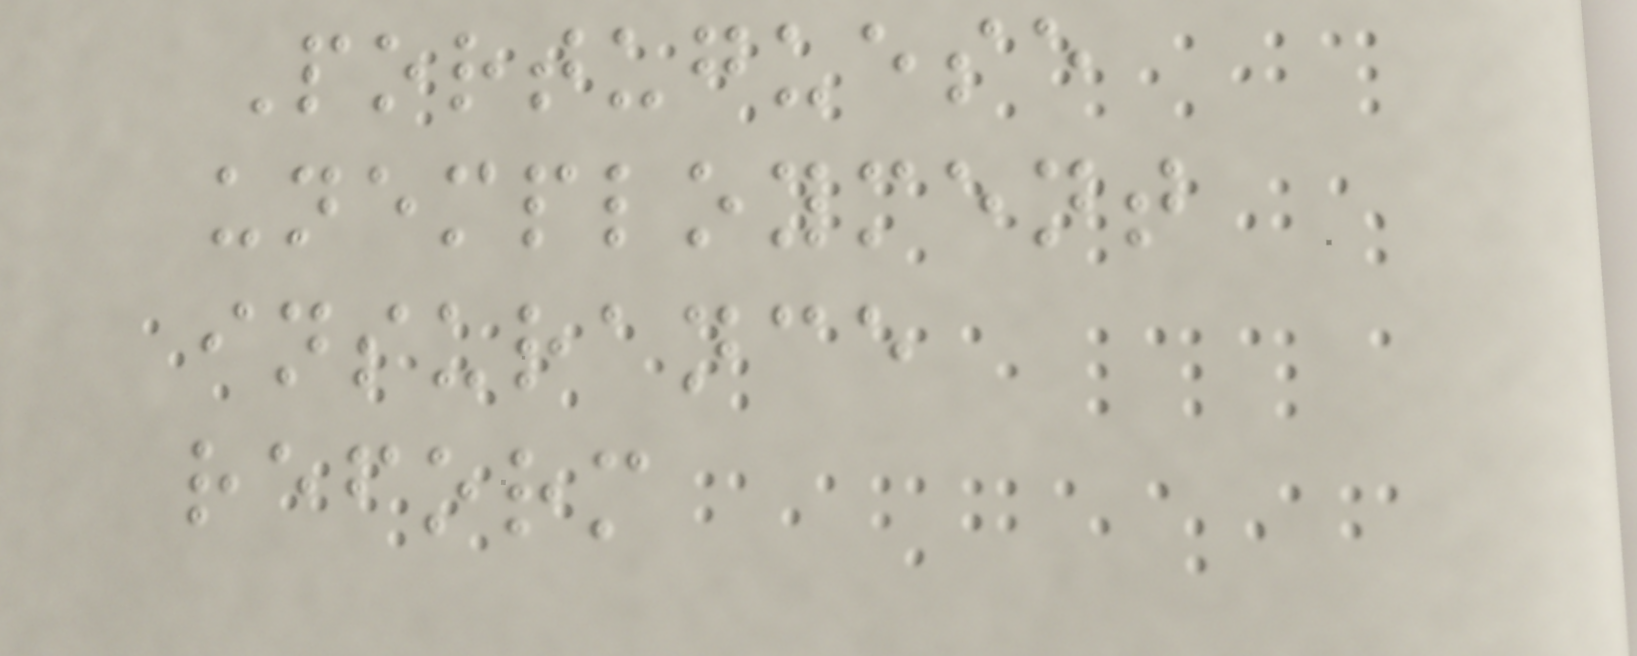Portuguese
unemployment
insurance
reform
